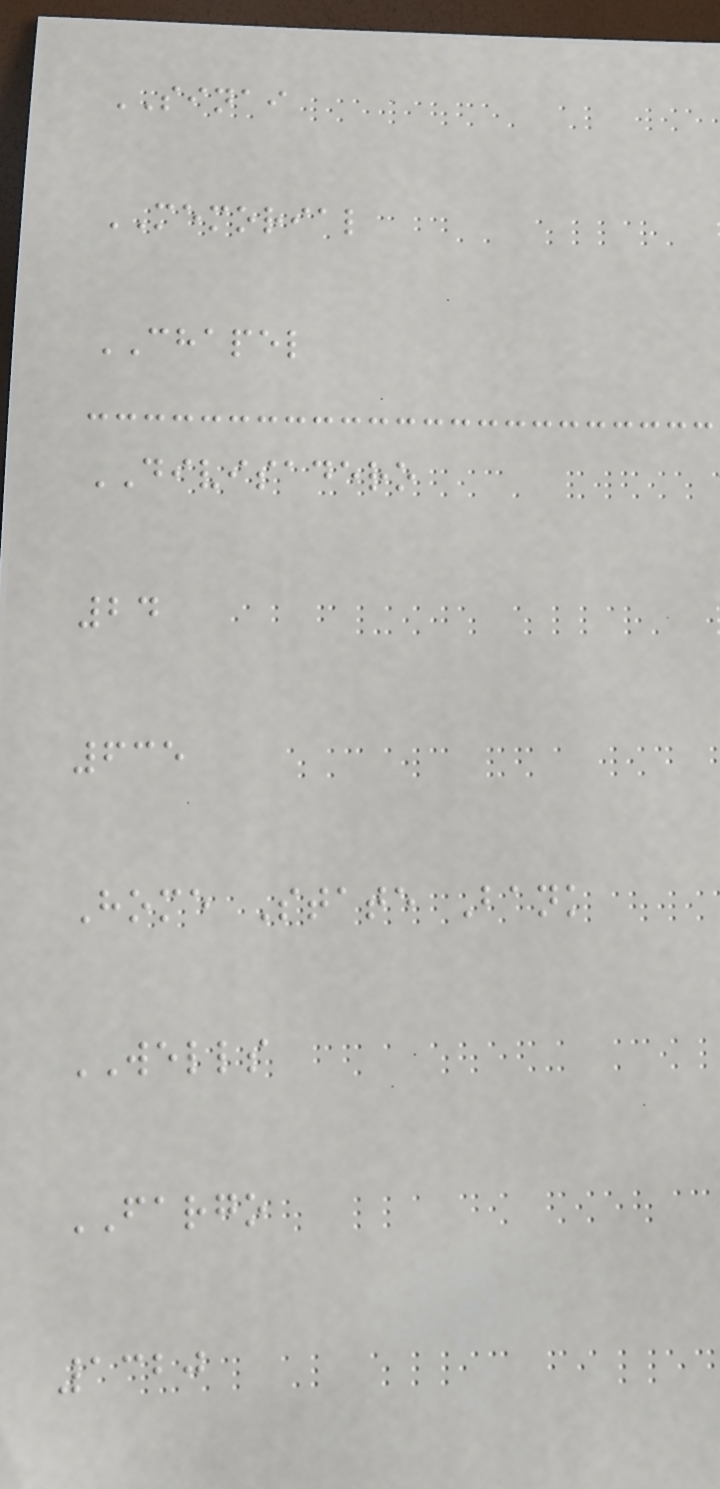SINAI
MEMORIAL
CHAPEL
DIVISADERO
24
635
Home State Bank
WELLS
FARGO
1320
